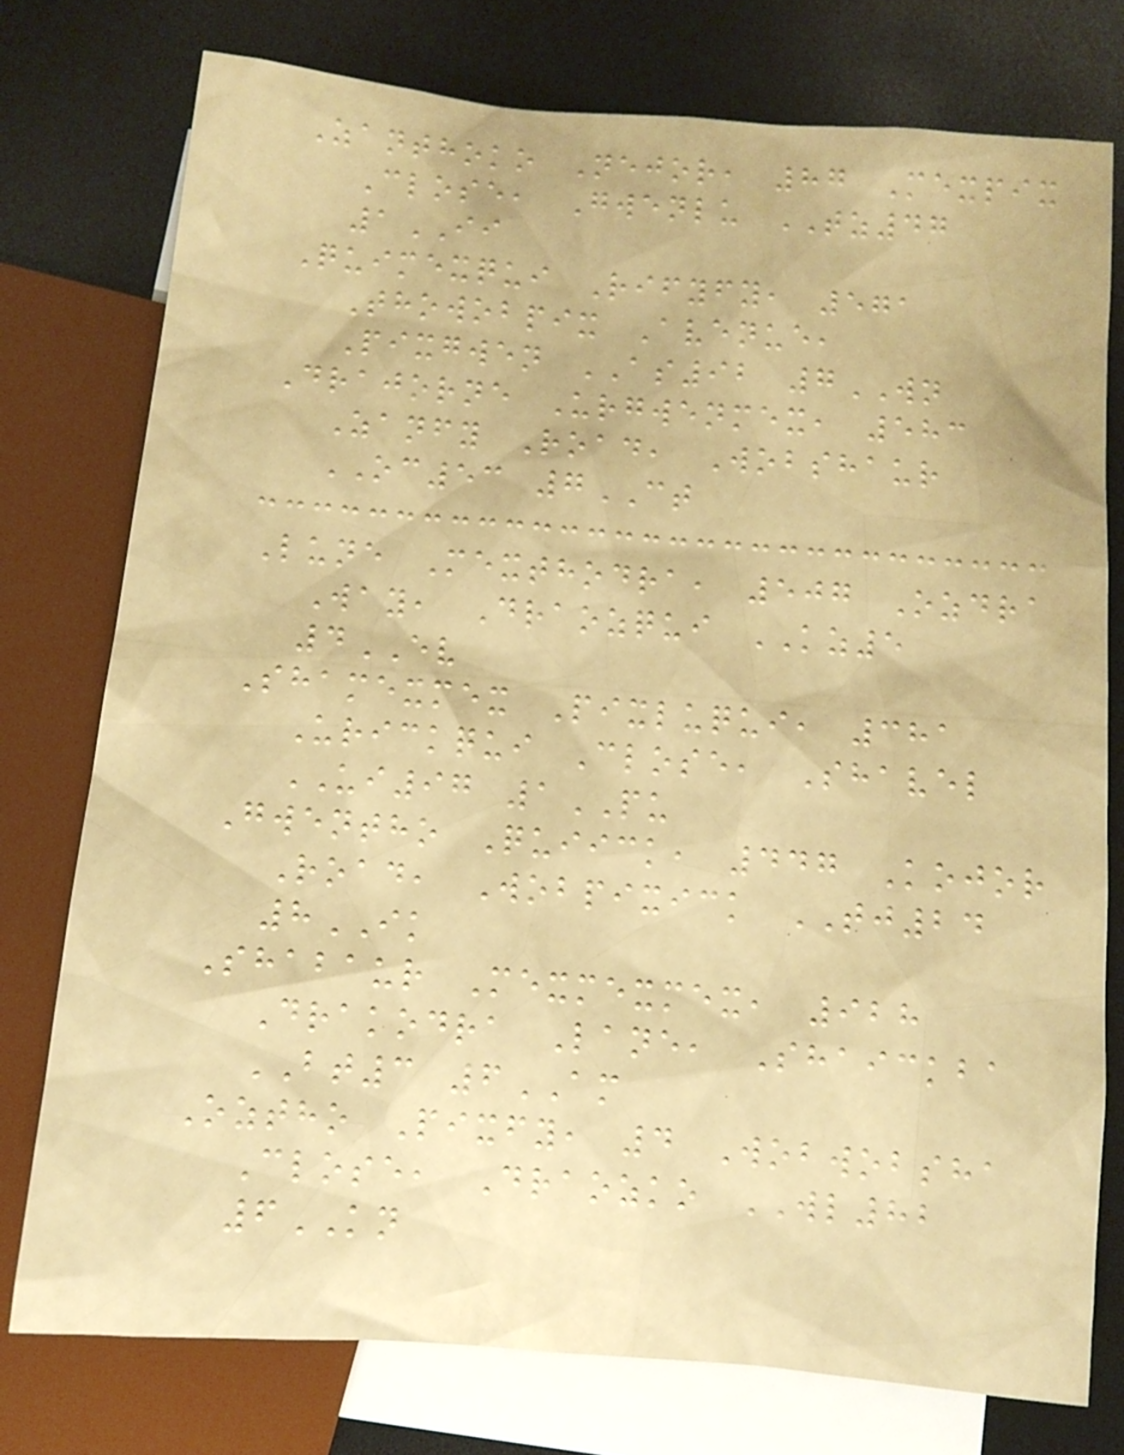Zanthoko Nejor, 87 Mexpix
Close, Gwenlu TZ47
1II
Quimexqui Rifyfy, 571
Thowobpix Avenue,
Pixgwen AS92 7WN
Drajorne Urgwenmex, 583
Zanfy Road, Wobshaur
OC53 7CT
Lune Mexthodra, 507 Ozdra
Way, Draozqui KZ5
4EV
Shamexmex Pixluqui, 381
Urickqui Close, Shavel
UI97 1PU
Gwentho Quiick, 447 Kojor
Road, Wobpixick TJ24
8IK
Shabaur Mexmexmex, 928
Drakodra Lane, Shaickba
BT3 6AM
Oztho Pixfy, 4 Wobwobsha
Close, Draozko WL82
6KN
